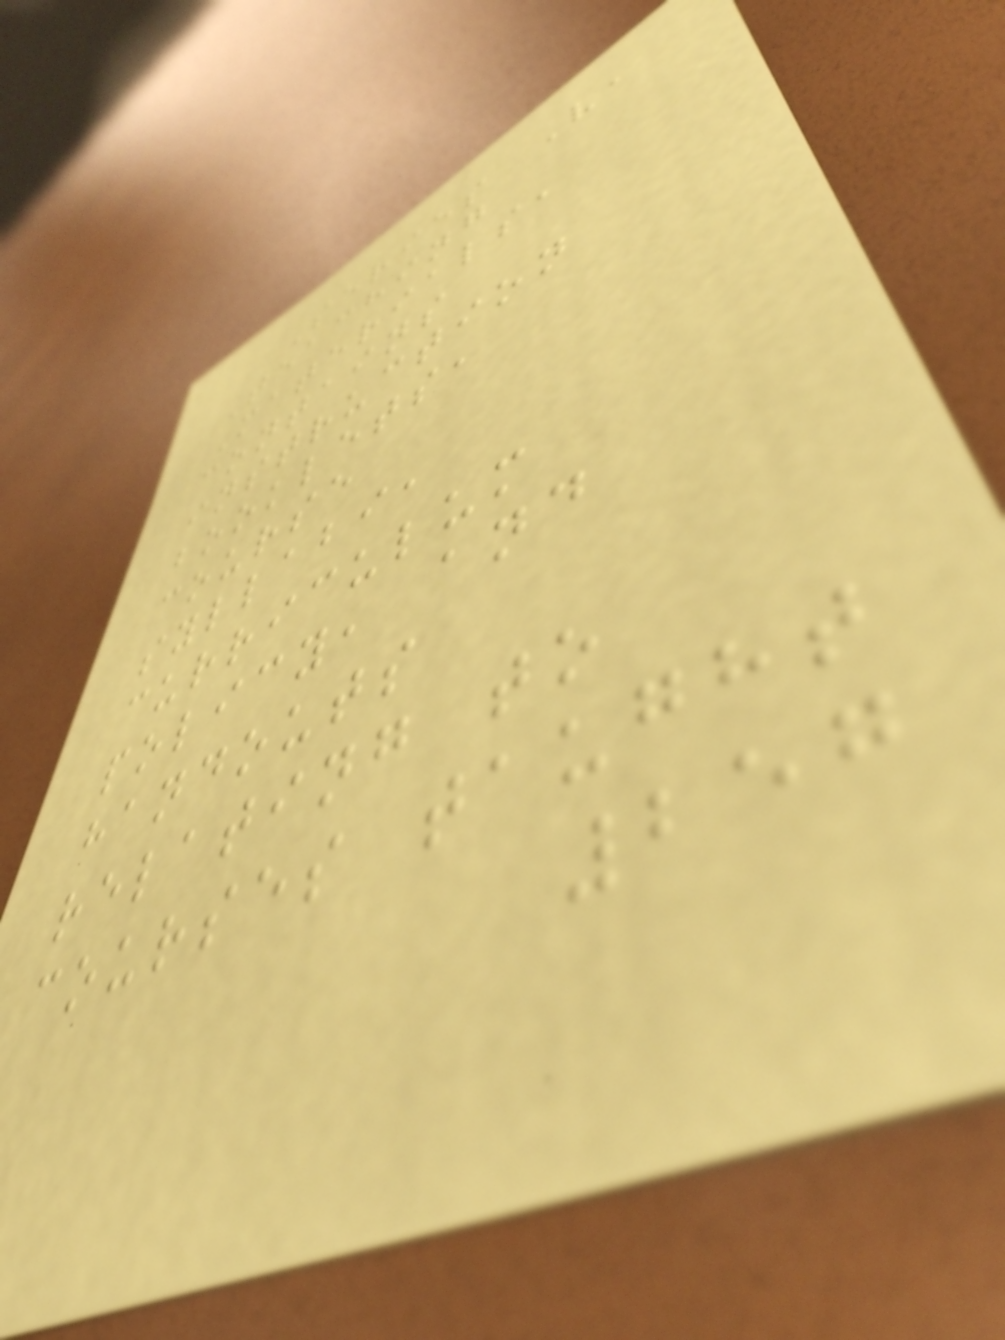Series V,
Teaching
Materials,
contains
instruction
booklets,
course
syllabi,
curriculum
policy, and
handouts
relating to
courses taught
257
